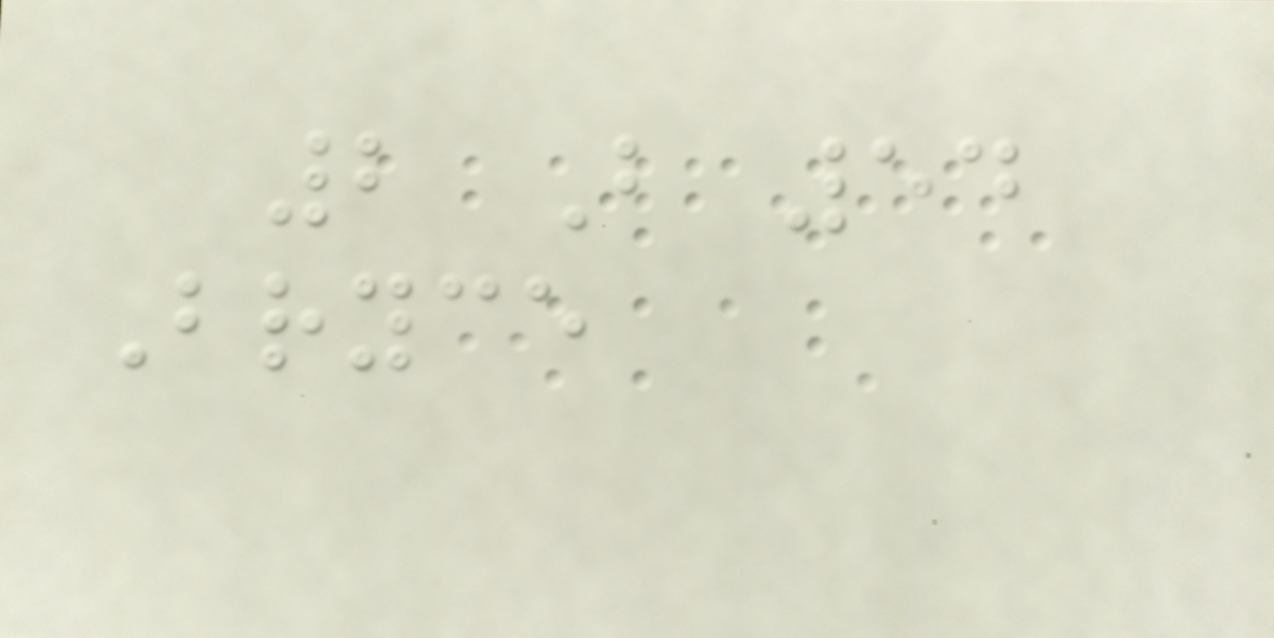2 B 54
Bryce
